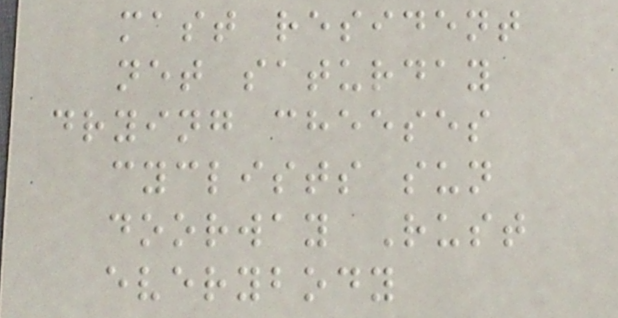mast resident
net saturday
drying cheeses
cyclists sun
doorway Rust
everybody
